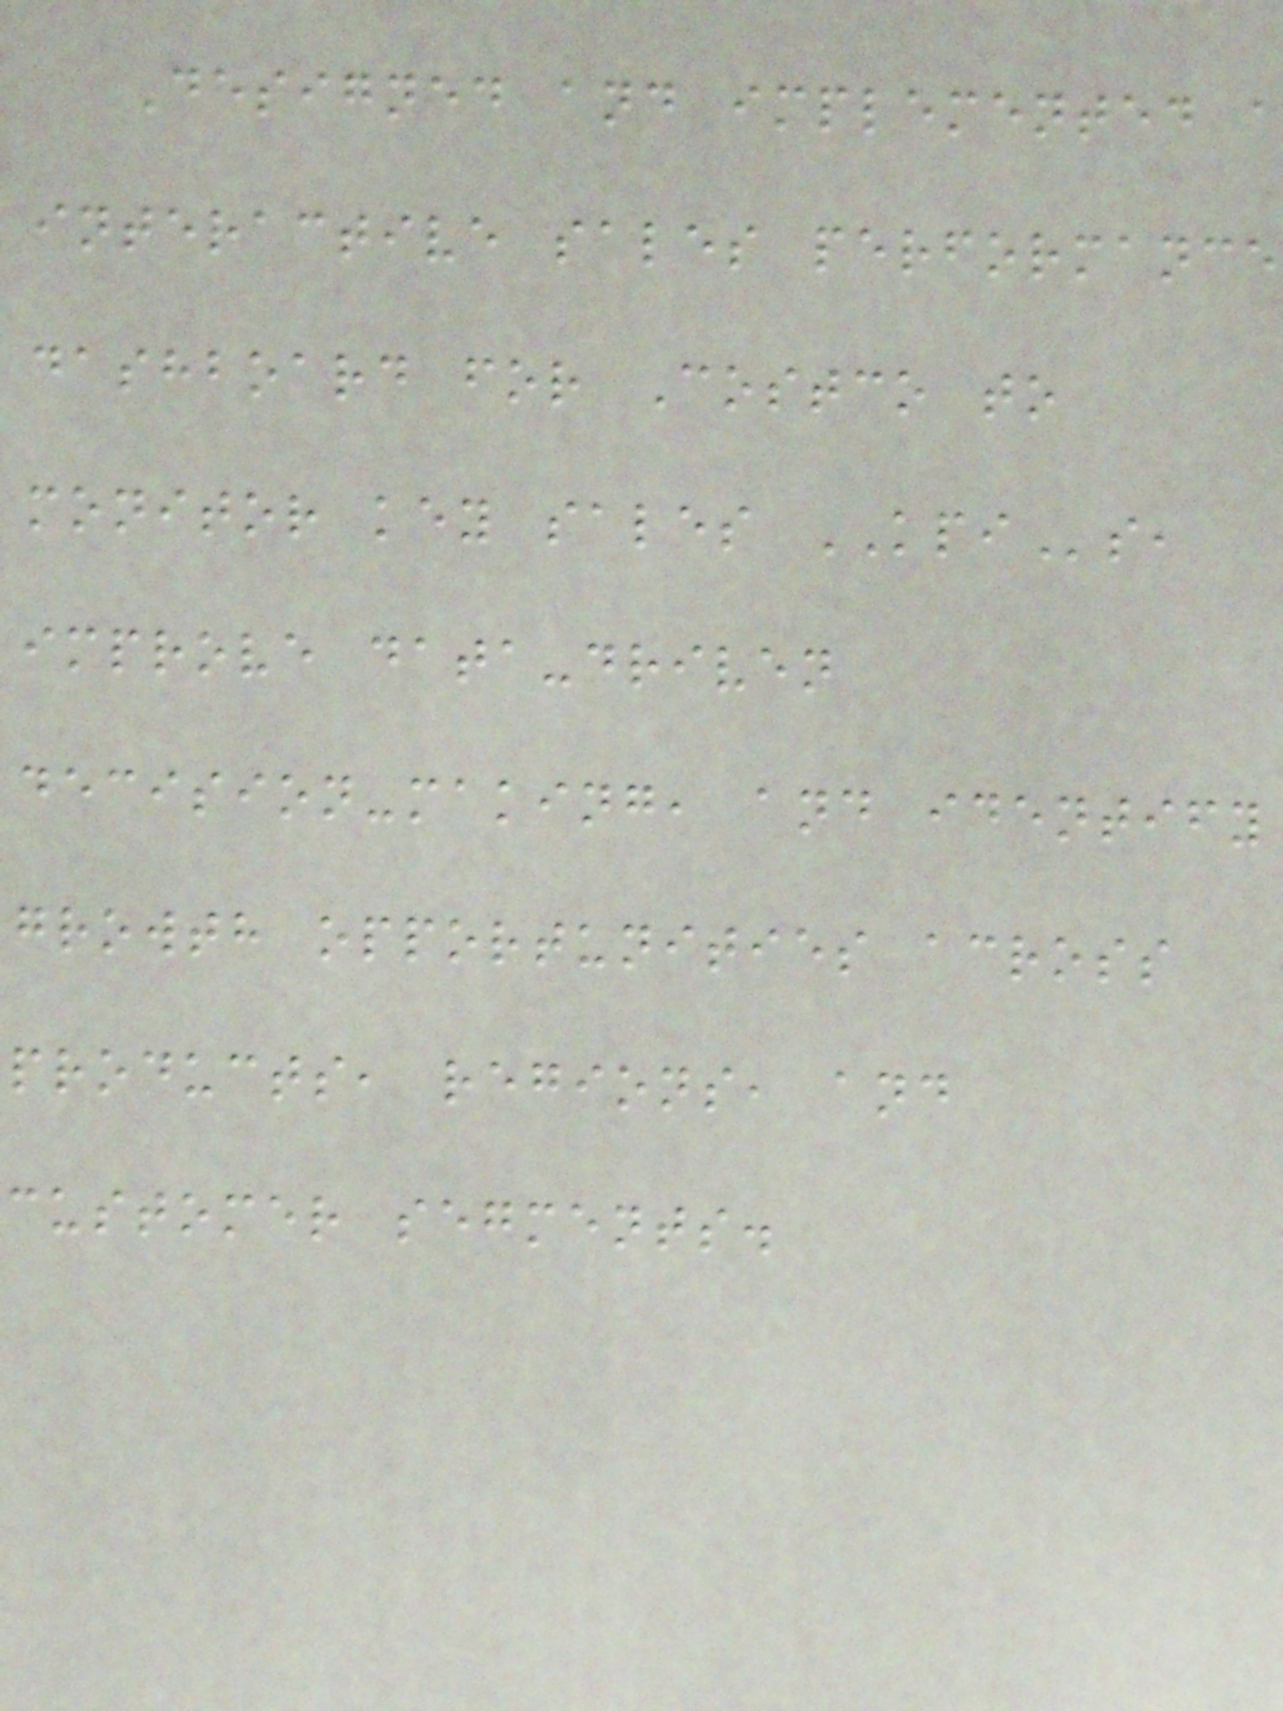Designed and implemented a
interactive sales performance
dashboard for Costco to
monitor key sales KPIs,
improve data-driven
decision-making, and identify
growth opportunities across
products, regions, and
customer segments.
